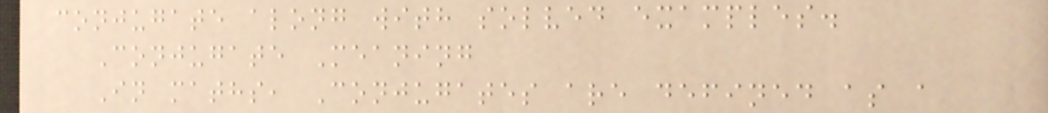conjugate along with solved examples.
Conjugate Meaning
In maths, Conjugates are defined as a
